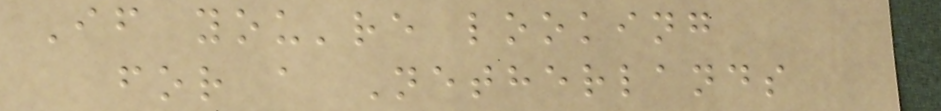If you're looking
for a Netherlands
